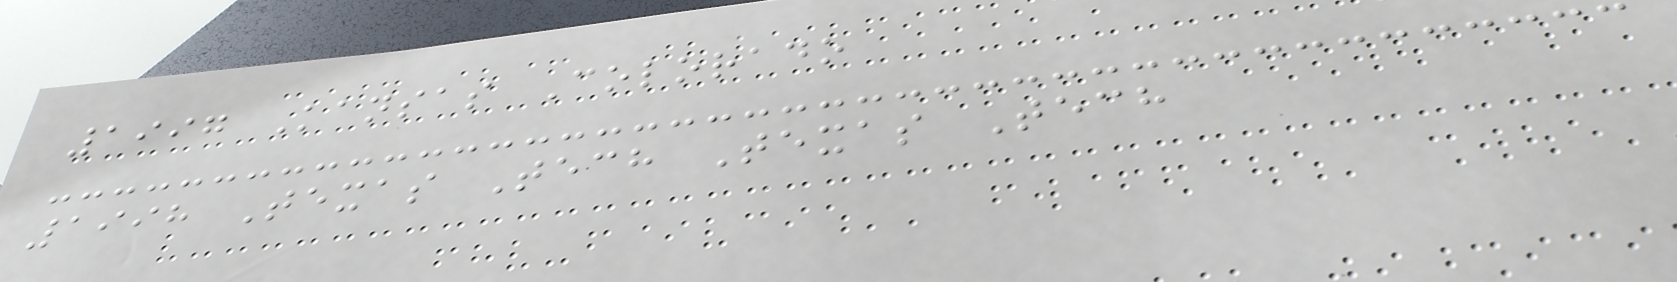1997 Kansas Colorado
1998 Texas Tech Texas Tech
